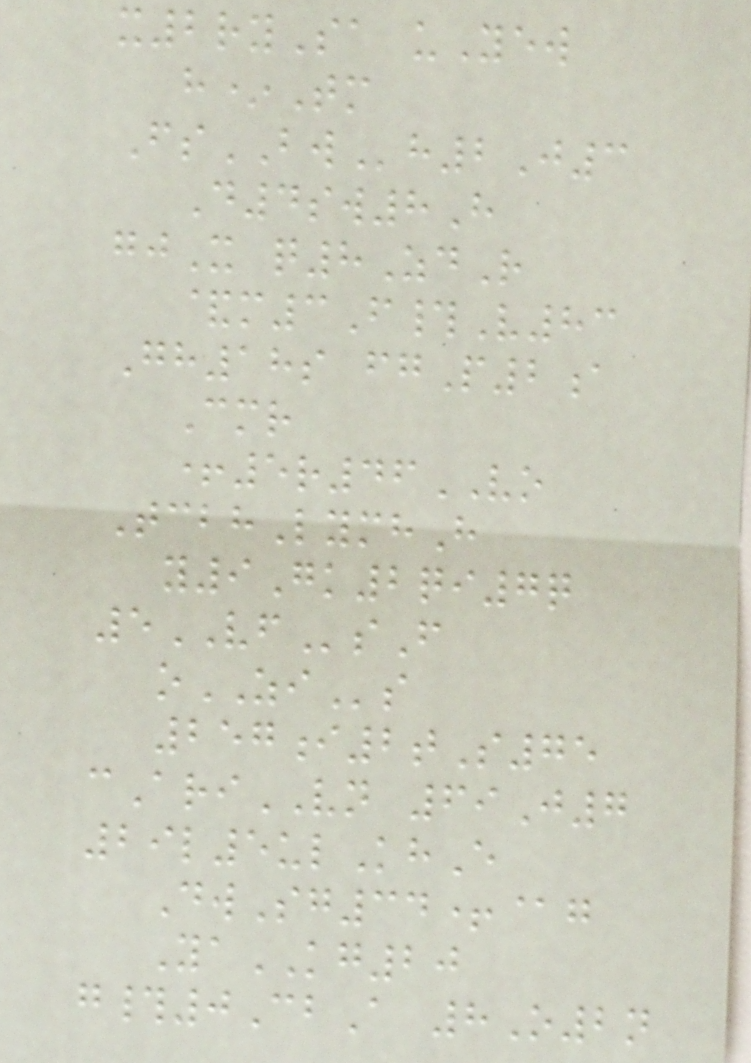x2rySa uYew
h*Tm
FsBWh2J3
D4sw8H
gjX q8ZdR
&m3F#V83
Gh18s fgP2a
Cmr
+5r46VO
TcbhLymhH
y9Gk2qi7q
5VFsF
oZIs
257i2tS75
cAriVN 69J7
29l5ulKhE
DwSg34+@g
YaKG20
g#0CbA 8O2n
